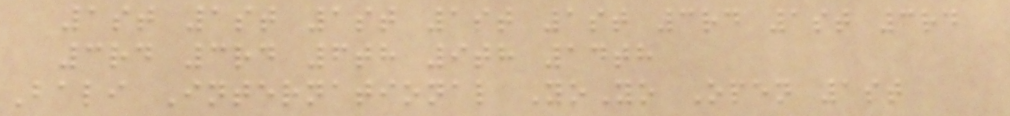1st 1st 1st 1st 1st 3rd 1st 3rd
3rd 3rd 6th 9th 14th
Bali International YoYo Open 1st
